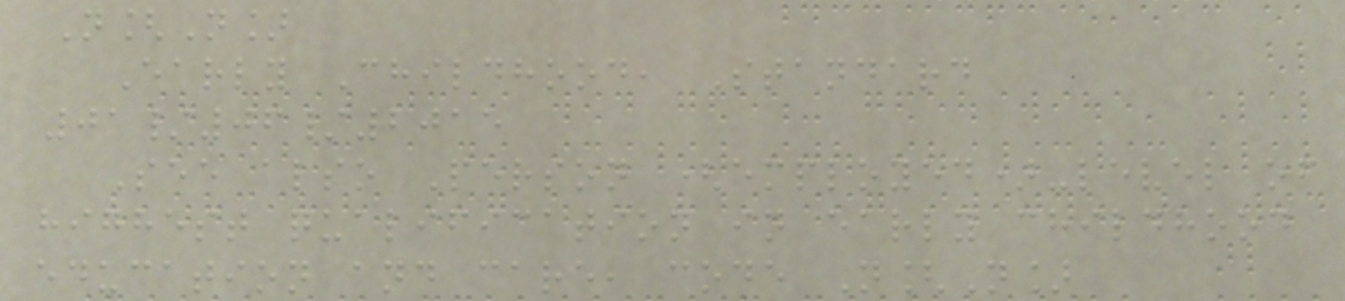N[N]
Early Childhood, Standard
01/06/2015
See also Person (employed)-level of
highest qualification in early childhood
education and care, code N[N]
